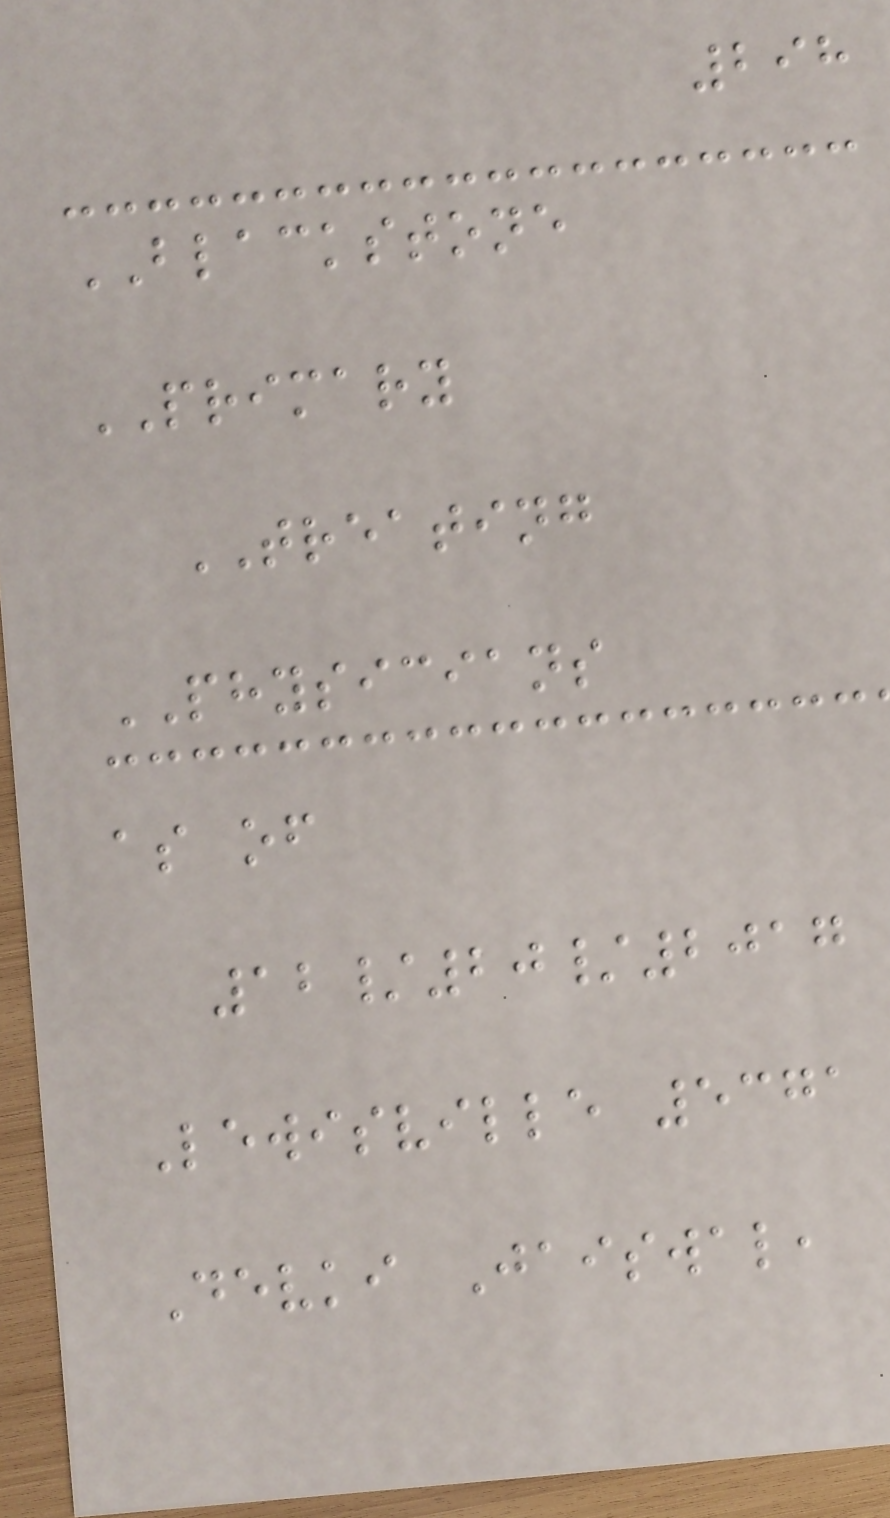298
BLACKSTONE
PRIMARY
TREATING
PHYSICIANS
as of
12/20/2017
Lewisville 5371
Devki Jaiswal,
